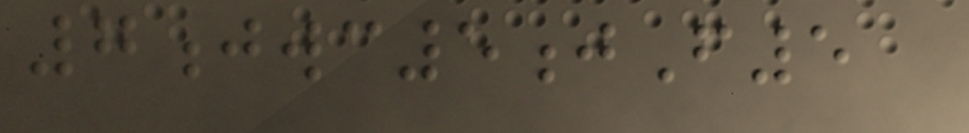7jwc5jF5
